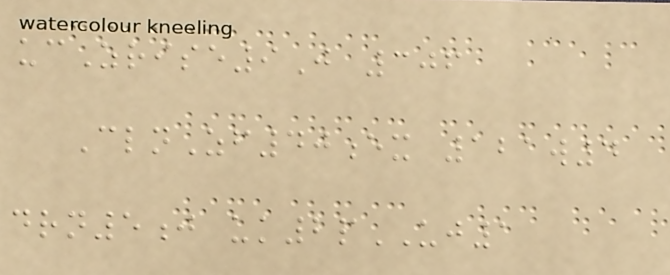ucZrise9J 306
ClnZf40ex 121w4
drn5j uk2pUJ1
